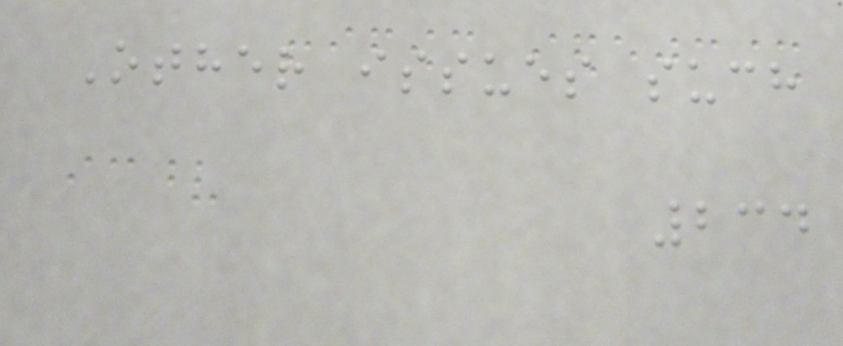Other issues such
234
